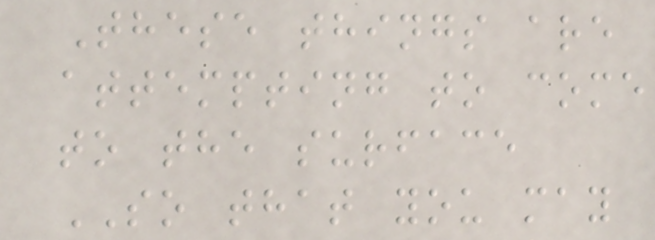These things are
attempting to come
to the surface
SO that you may
